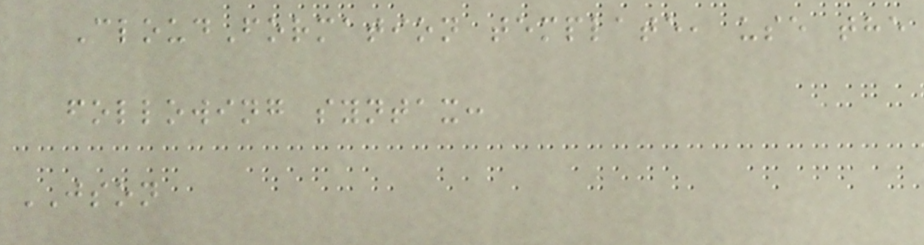CloudFormation template, use the
following syntax:
JSON
